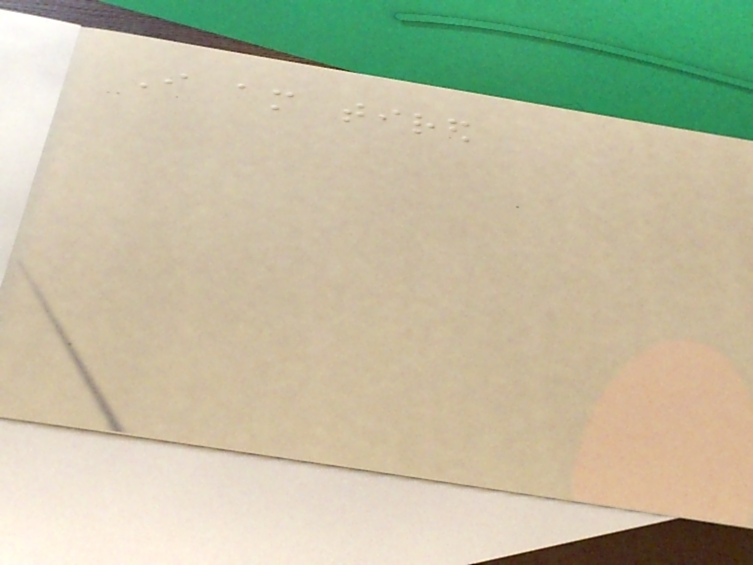I am tired
